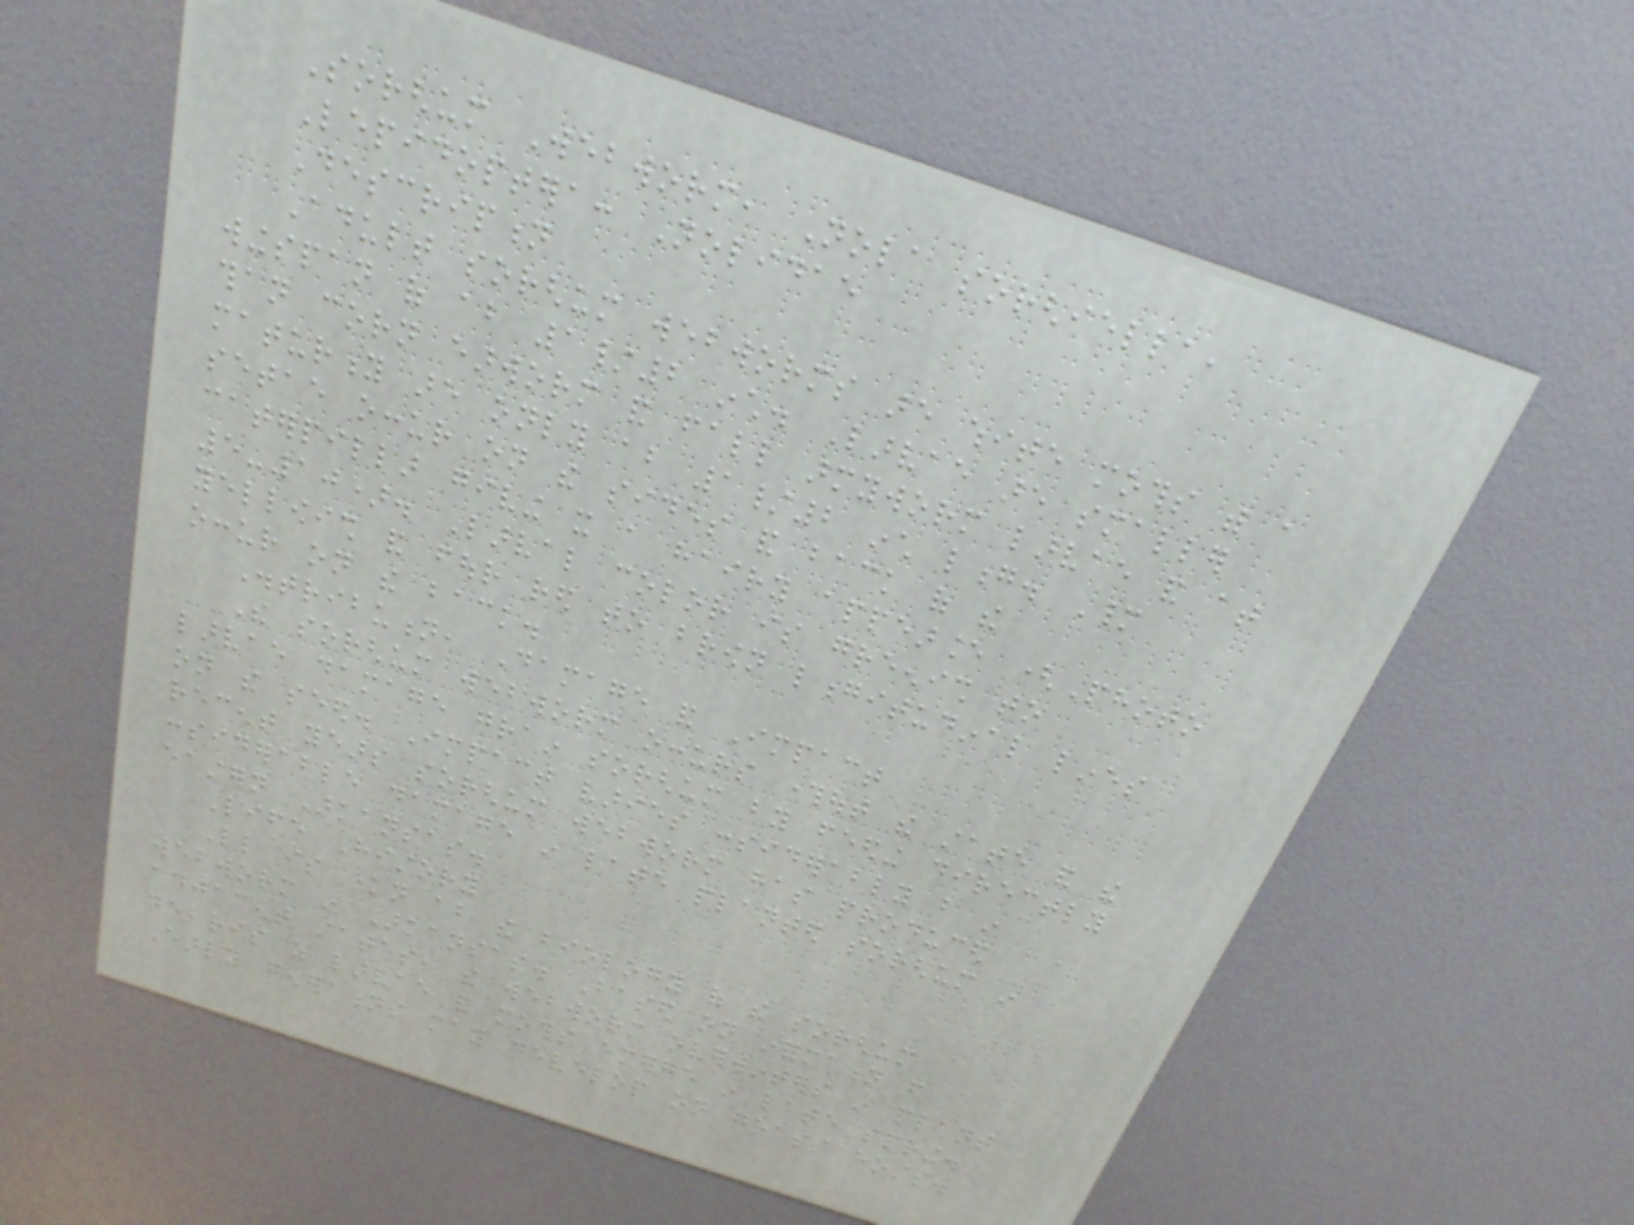Sorghum Webworm, Nola sorghiella,
Lepidoptera: Nolidae
Description
Adult sorghum webworms are white moths with a
wingspan of about 1/2 inch. Larvae are smaller
than corn earworm and fall armyworm larvae and at
maturity are only about 1/2 inch long. Many
setae occur on the sides and back of the
caterpillar giving it a hairy appearance (Photo
5-10). Larval color is greenish to
yellowish and four red to brown longitudinal lines
occur on the back.
Distribution, Damage and Impact
The sorghum webworm occurs throughout the state and the
larvae damage grain sorghum by feeding directly
on the seed. Impact varies considerably but in
recent years sorghum webworm has produced
considerable damage in late planted sorghum in
eastern Arkansas.
Life History
Little is known about the biology of the sorghum
webworm in Arkansas. Based on information from
adjacent states, the webworm overwinters in plant
debris as larvae and moths emerge in late spring.
Early generations may develop on grass hosts.
